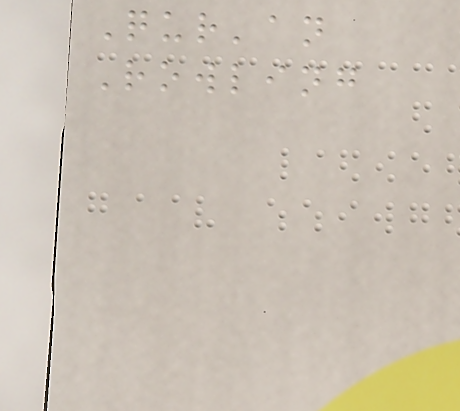Qur'an
Rowling
